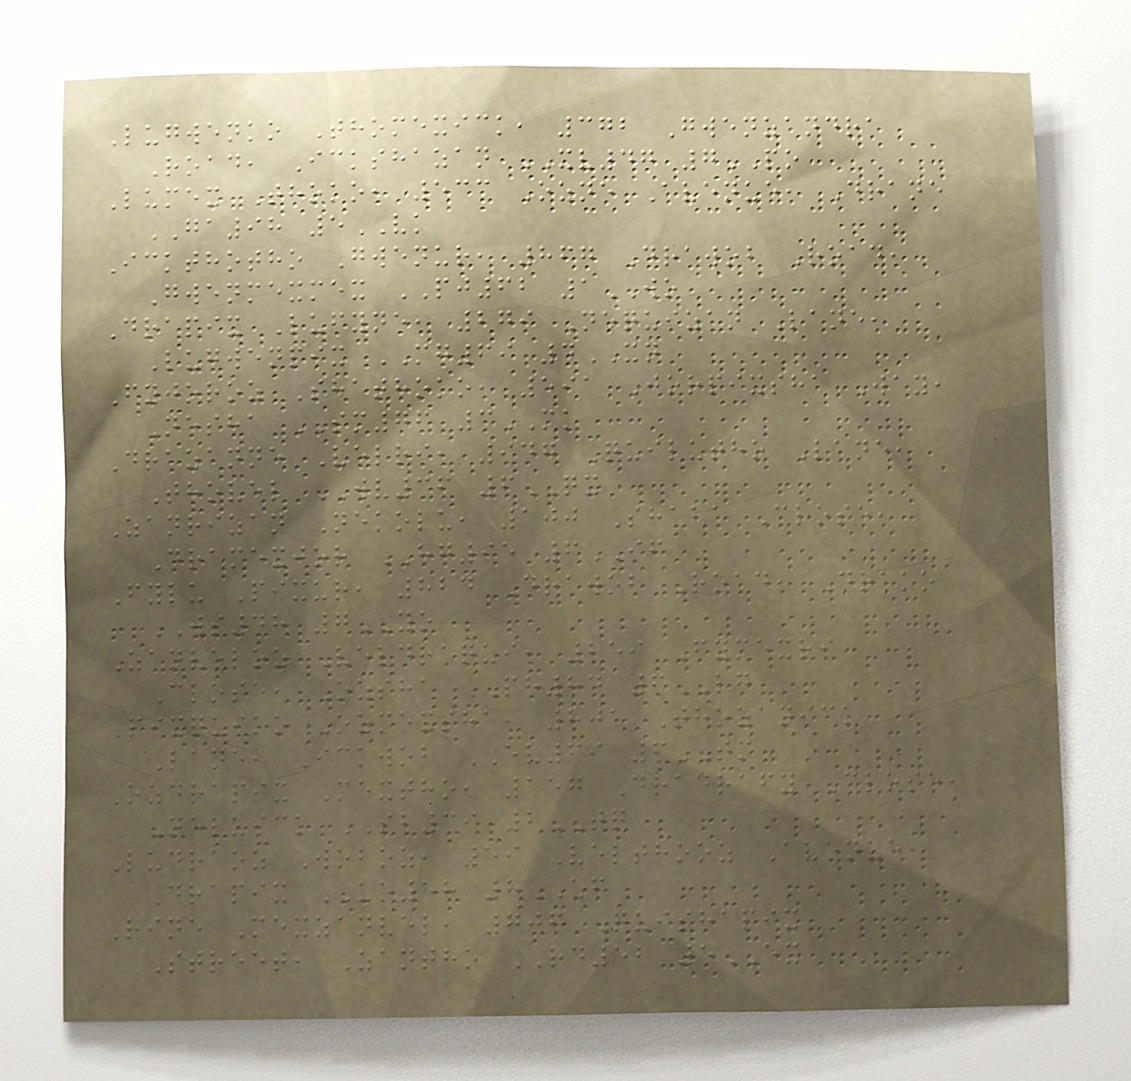Lugwenko Thomexick, 372 Gwenzandra
Road, Ickshazan XV47 7PO
Lumex Thoko, 533 Ozne Avenue, Drane
GA98 5VK
Ickthotho Gwenur, 867 Drawob Road,
Gwenmexmex PJ62 1WO
Drapix Lufyne, 279 Nequizan Lane,
Lugwenpix MG69 4XN
Fyjoroz Shathoko, 591 Jorpixsha Way,
Nesha SM76 3MK
Drazanne Velri, 947 Quilutho Lane,
Thovel WV36 6QX
Zanrizan Nekolu, 100 Shaba Close,
Dramexjor HG95 6IF
Fylu Pixur, 824 Drawob Road, Drako
WS48 7YO
Zanveloz Veldraqui, 259 Fymexri
Close, Ozsha PH84 6LG
Pixquiko Ozmexsha, 801 Thozanick
Lane, Ickwob EV69 6TM
Ozdrapix Mextho, 157 Dradrafy Close,
Neluick SB39 2TQ
Ludraoz Woboz, 59 Velthooz Avenue,
Drapix UO58 8UF
Rine Mexzanvel, 706 Quishapix
Street, Zantho RD52 5EX
